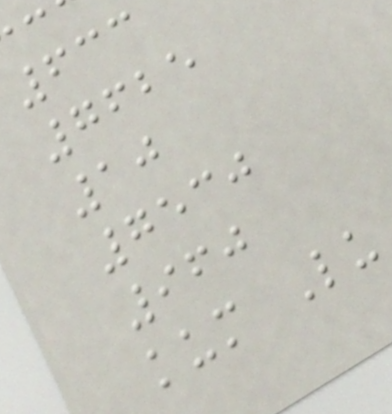633
7625
10
7530
960
kum Lu
